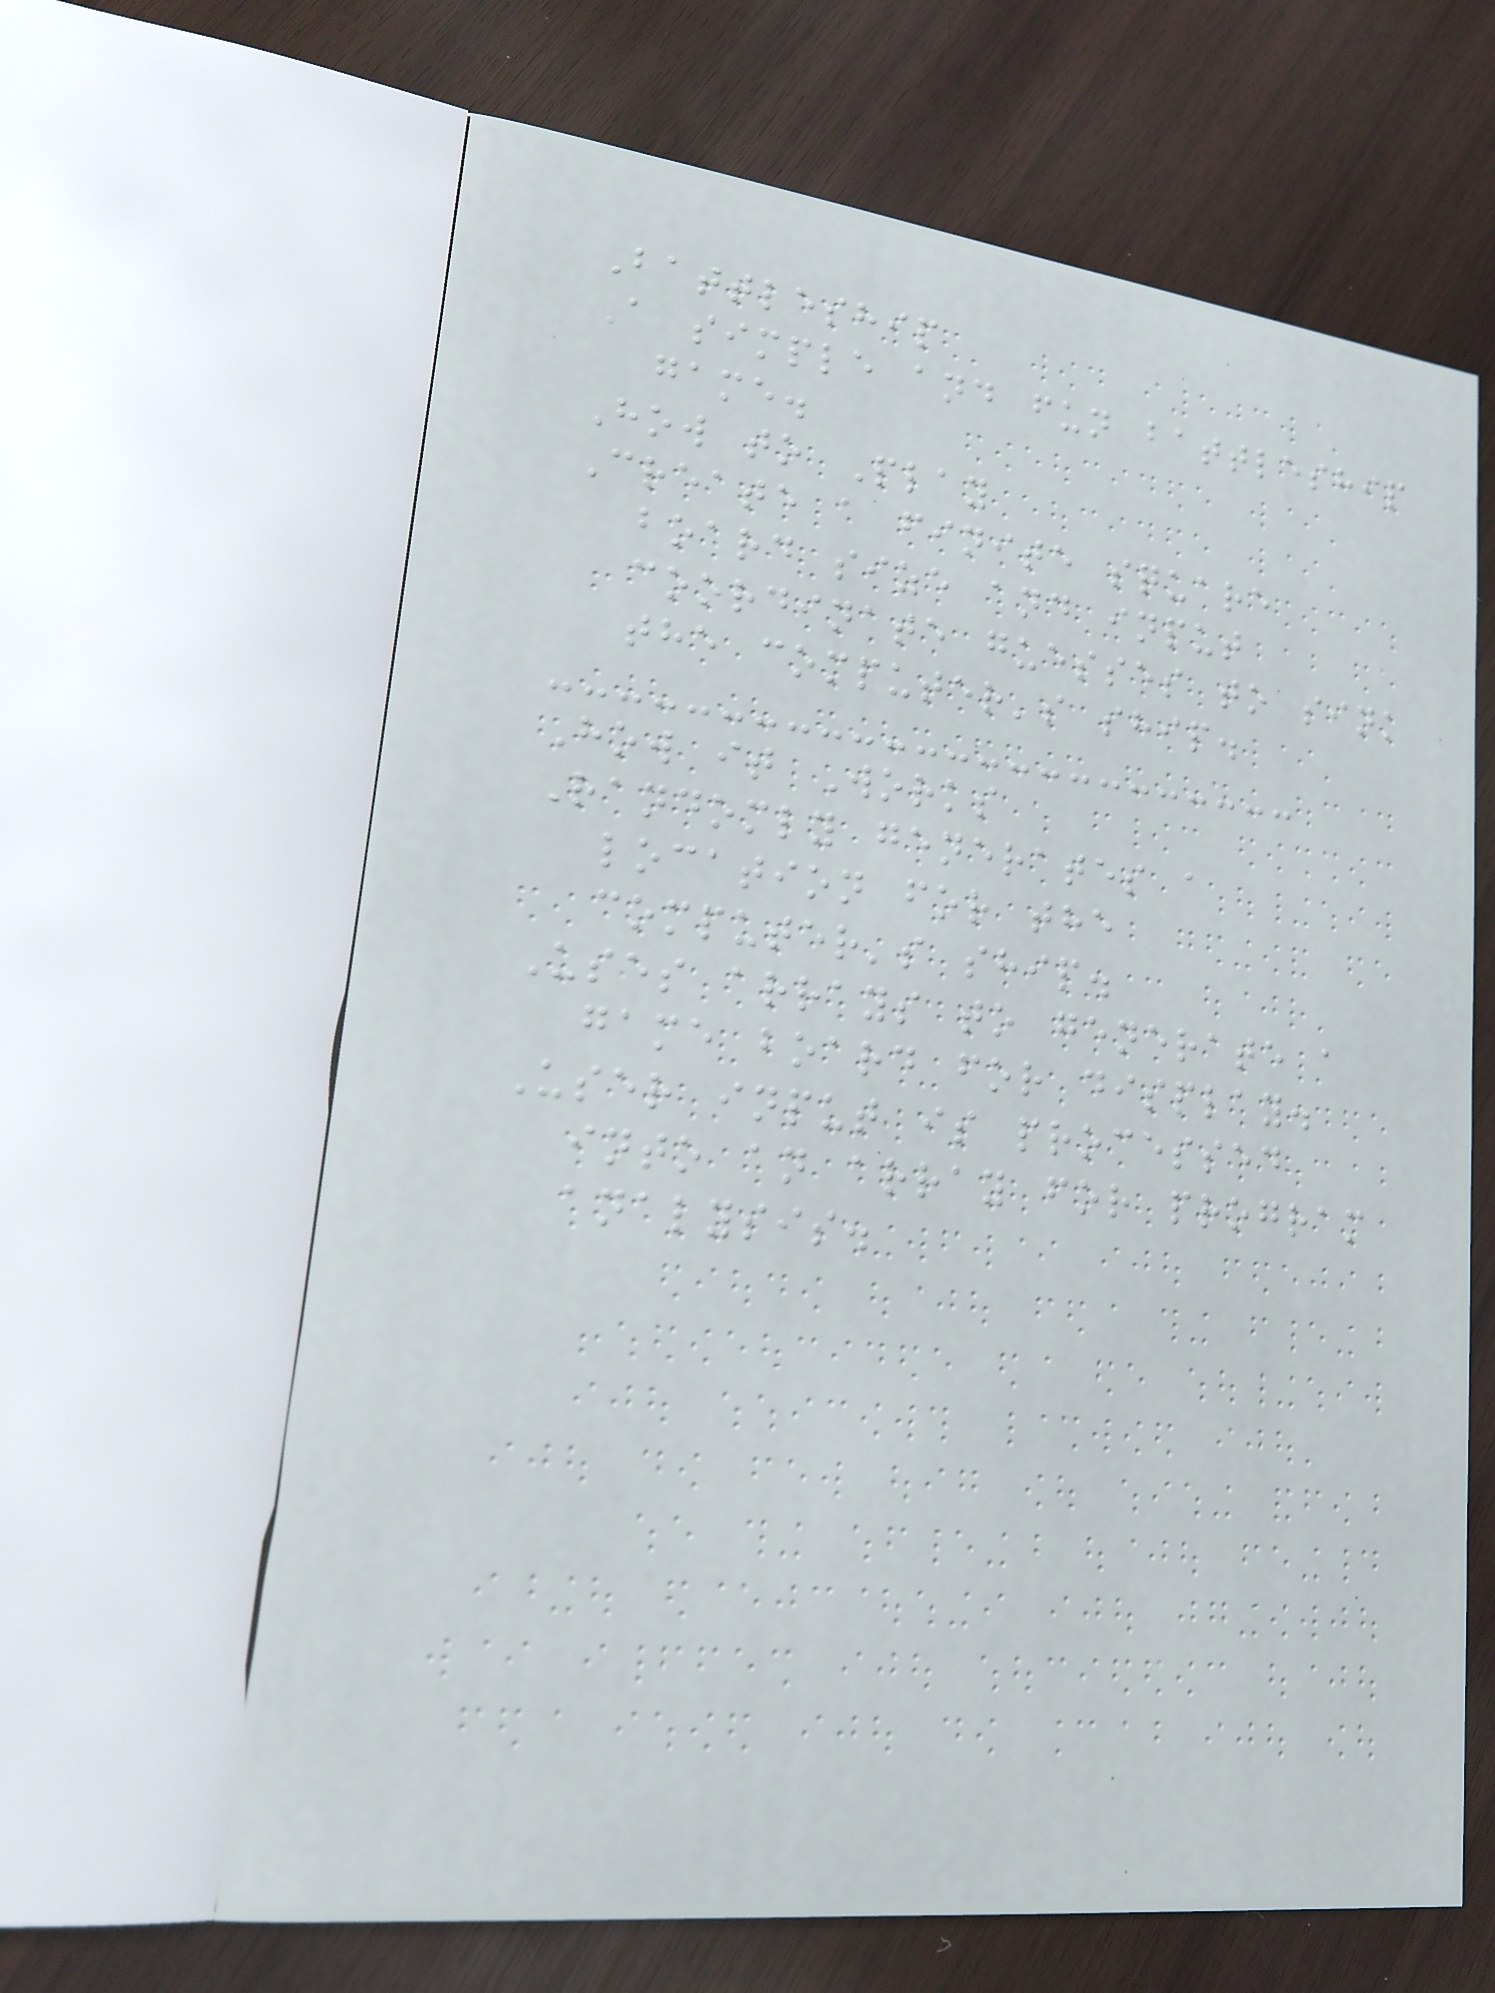Battleship
A simple and fun battleship
game.
How to Play
Create a finite square
board size and input
coordinate guesses to sink
the computer's ship.
How it Works
Randomly generates a
location for the
computer's ship.
Uses arrays to generate a
game board for display.
User input is processed
into an array for program
analysis.
